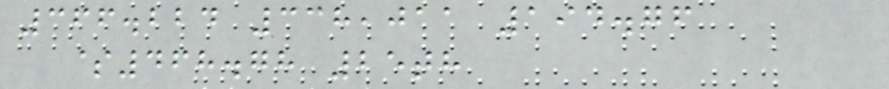366.224 338,011 194.76
$468.78 25th
